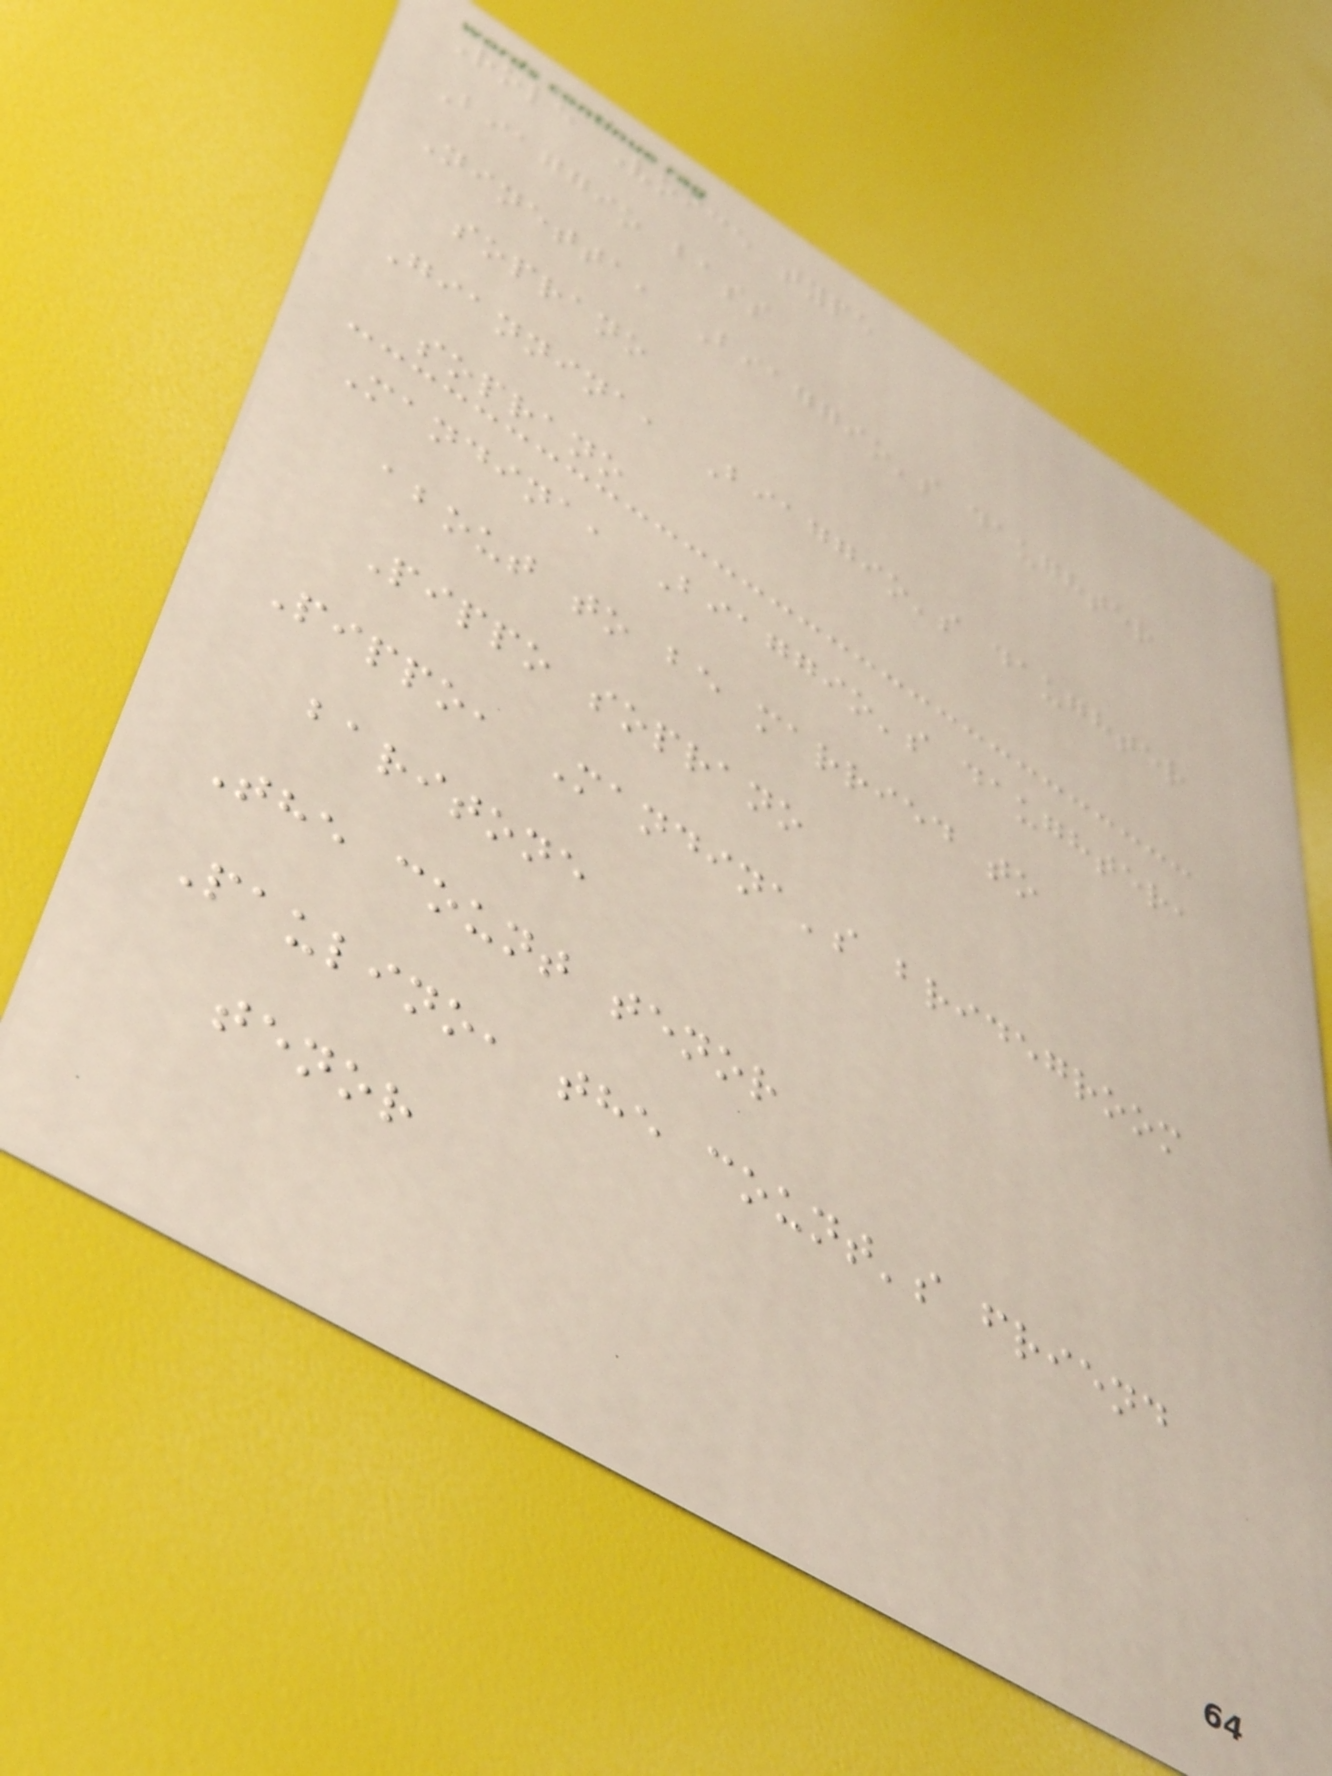Role Voice type
Biaggio bass
Ninetta, Biaggio's daughter
soprano
Giannina, Biaggio's daughter
soprano
Mandina, Biaggio's daughter,
about to be married to
Pippo soprano
Pippo, Mandina's bridegroom
baritone
The count tenor
Paulino, the count's friend
tenor
